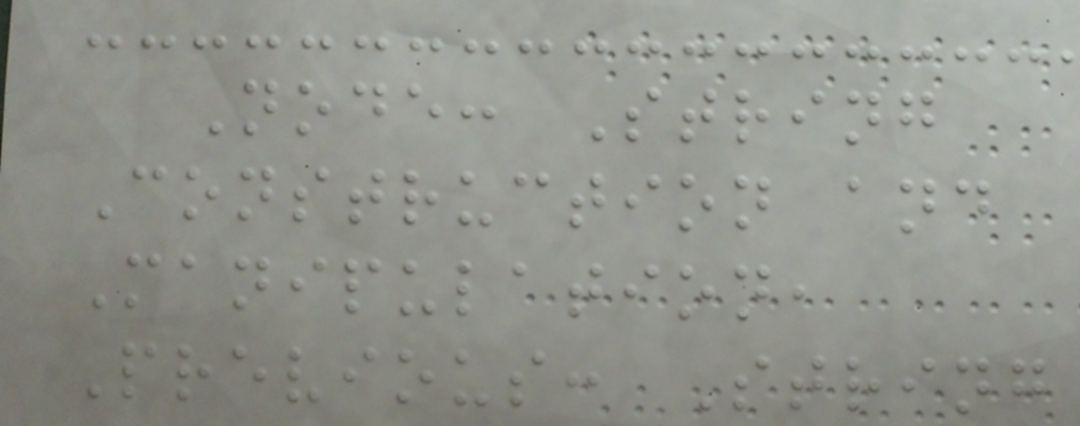Node: String
Construction and
Manipulation,
Previous: String
